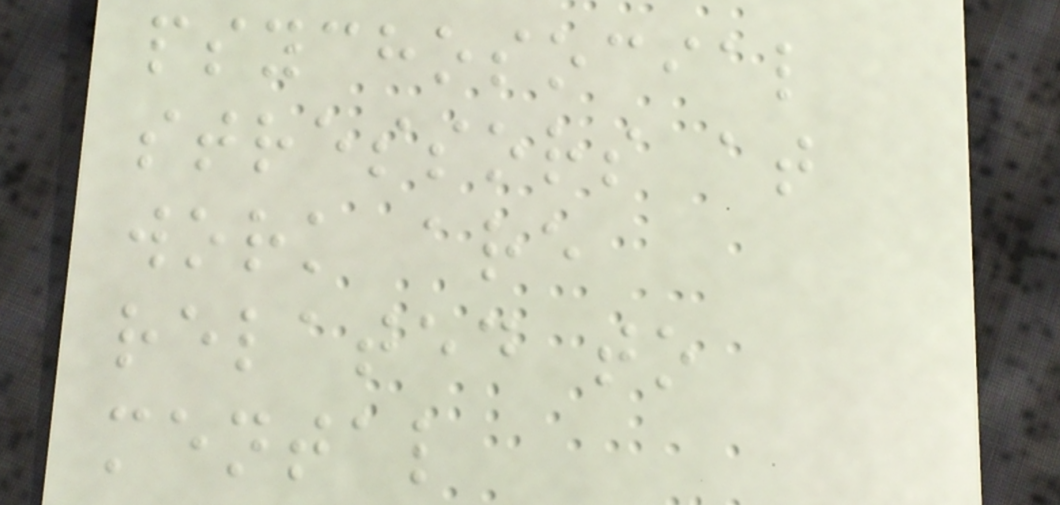psychosocial
stressors at
work are
related to
mental
